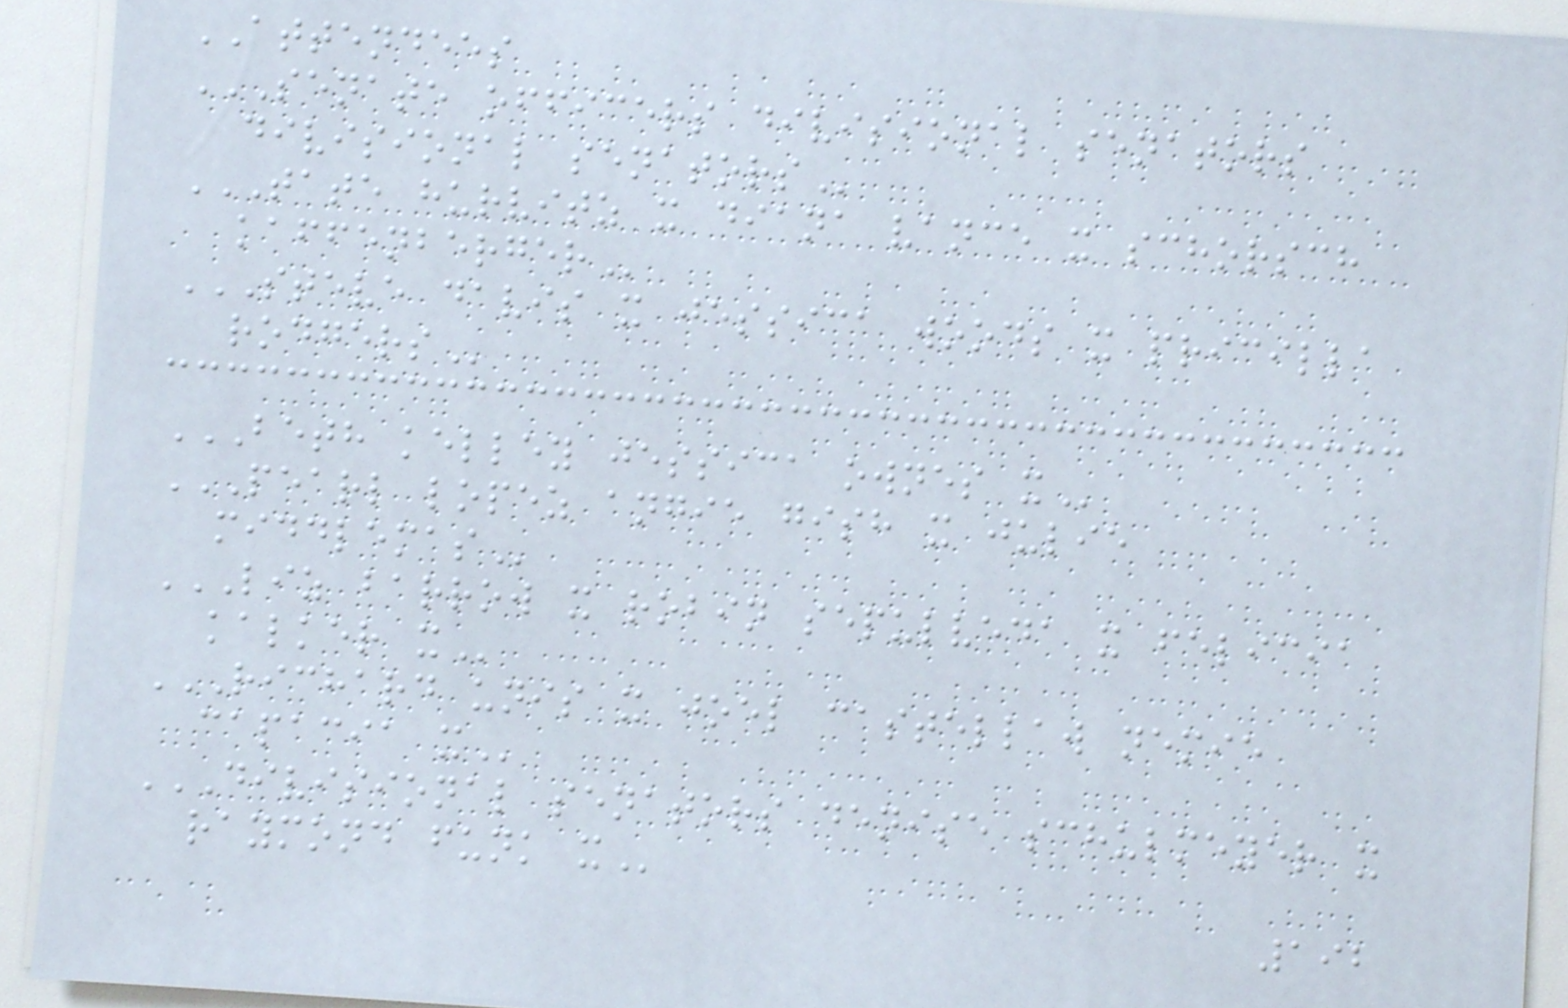ATTENDEES
SENATE OFFICERS DIVISIONAL SENATORS
DIVISIONAL SENATORS
TATE HURVITZ X DIANA VANCE X SCHORSCH
KAFFENBERGER
STEVE DAVIS X JESSICA WOODS X PRICILLA
RODGERS
BETH KELLEY JESSICA OWNES X
PEARL LOPEZ ANGIE GISH X JULIE
MIDDLEMAS
LIZ BARROW X ROBIN SEPULVEDA X FELICIA
KALKER X
RICHARD UNIS X JOEL CASTELLAW NEMIE
CAPACIA X
DIVISIONAL SENATORS DENISE SCHULMEYER X
RAYMOND FUNK X
192
